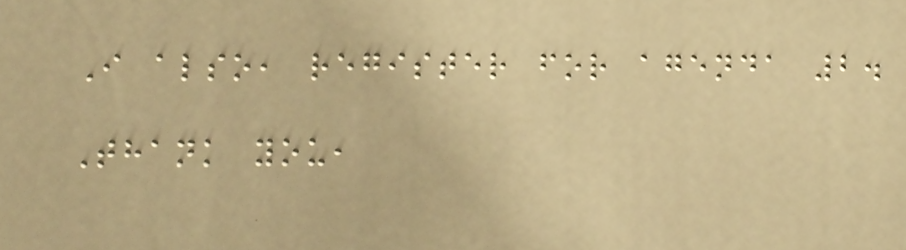I also, register for agenda 2.
Thank you,
